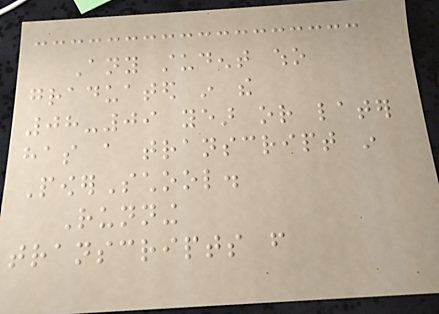Any student who
graduated in the
08-09 year or later
has a transcript in
PowerSchool.
Running
transcripts from
